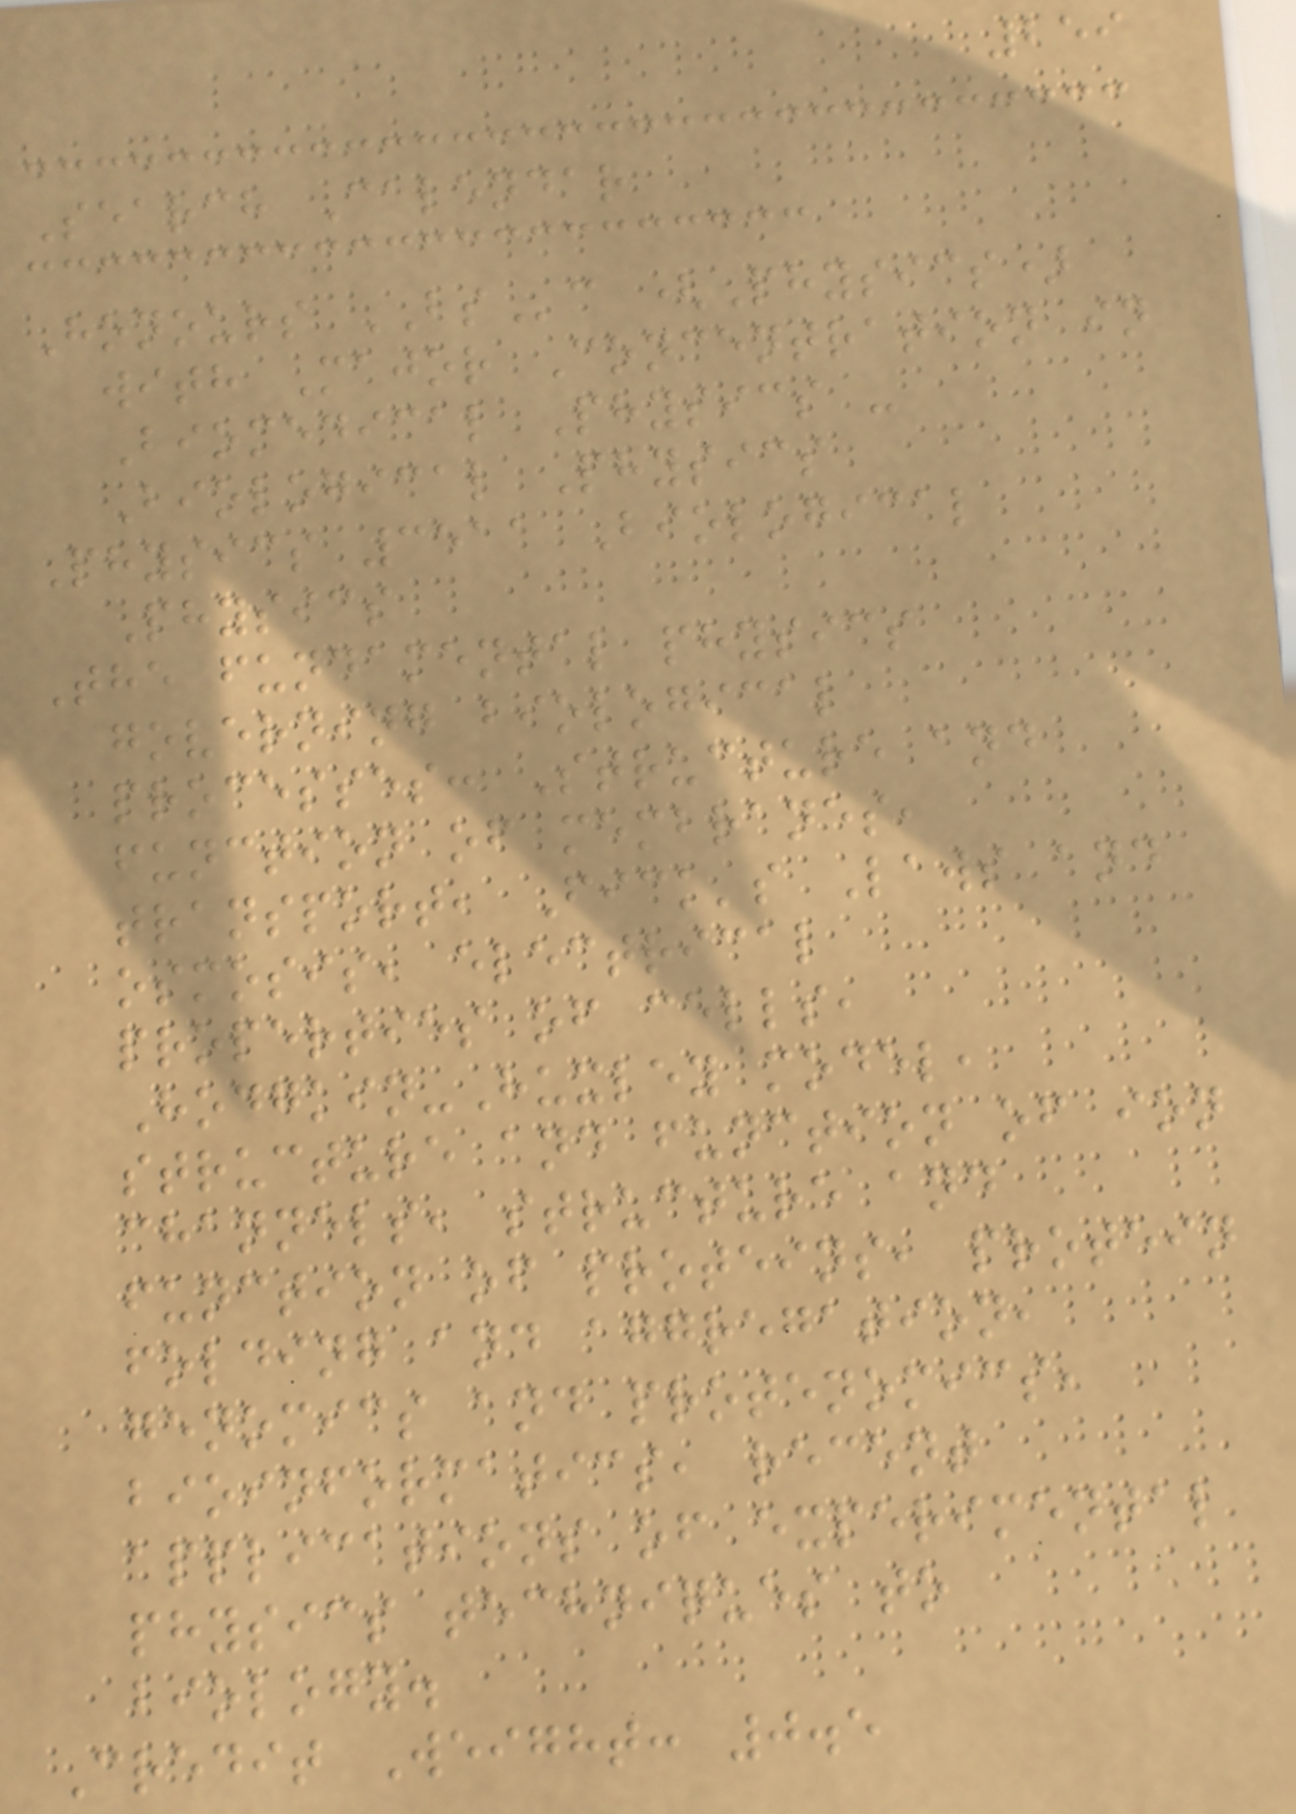259
Search Calendar
Honours BSc (Physics)
with Major Concentration in
Biomedical Physics -
Biological Physics
Physics 3511 Biological
Physics
The fundamental physics
governing biological
processes: Structure and
function of membranes,
transport, Fick's Laws and
osmosis, electrical
properties of cells,
Hodgkin-Huxley model,
structure and function of ion
channels, structure and
function of proteins, protein
folding and aggregation,
genomics and protenomics,
bioinformatics, recent
applications of experimental
physics techniques to
biology.
Credit Weight: 0.5
